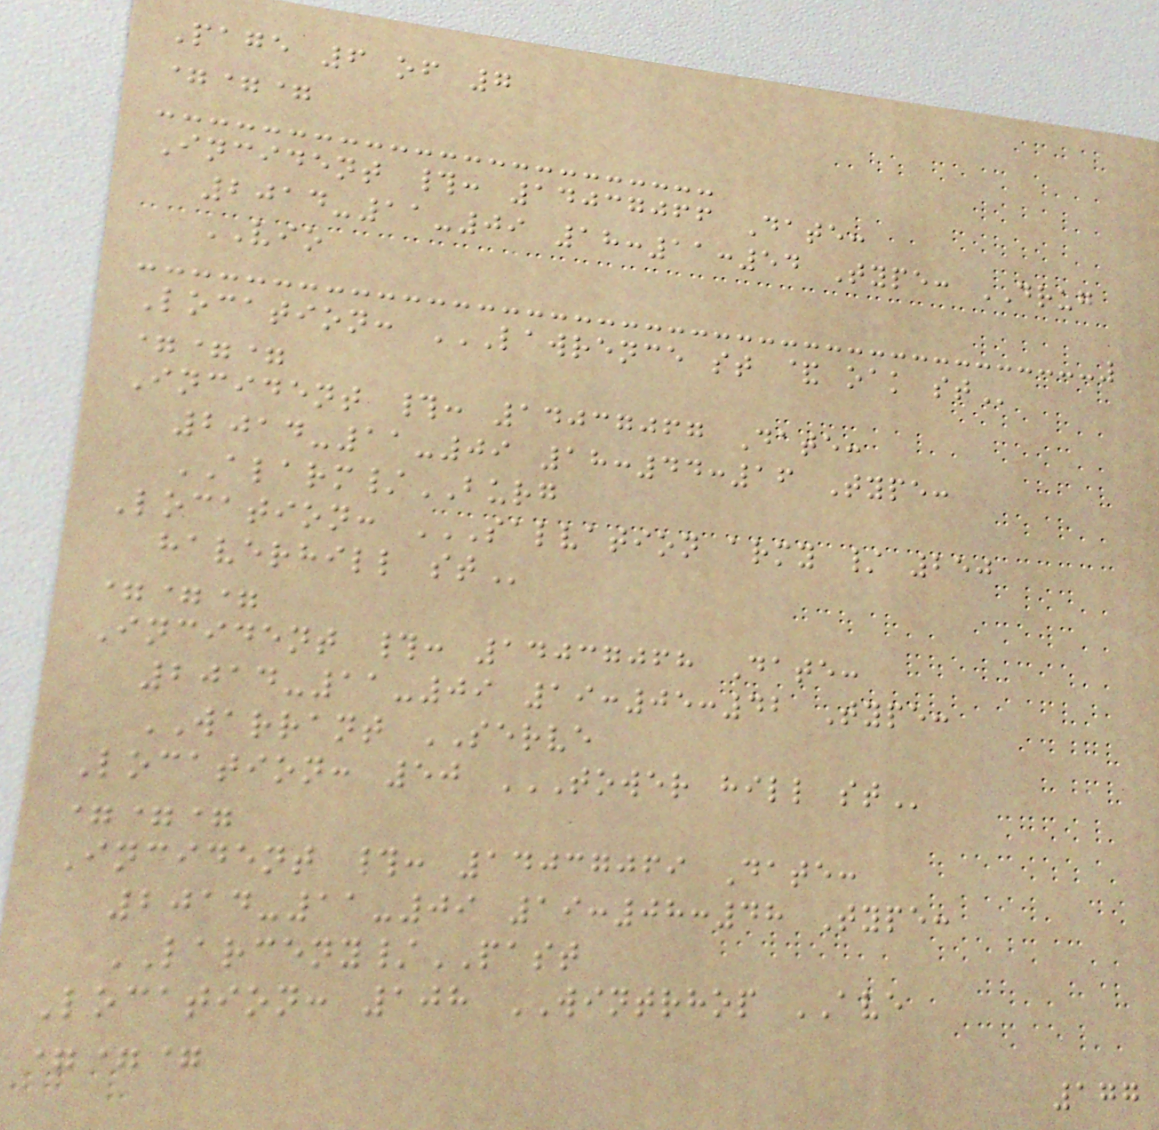Page 6 of 7
===
Incident #: 14037066 Date:
2014-11-09 18:11:54 Type: DRUG
VIO
Location: LAWRENCE ST & OAK ST
===
Incident #: 14037067 Date:
2014-11-09 18:44:16 Type:
ALARM/BURG
Location: SALVATION ARMY / 250
HAVERHILL ST
===
Incident #: 14037068 Date:
2014-11-09 19:05:42 Type:
WARRANT SERVE
Location: 50 TOWER HILL ST
===
Incident #: 14037069 Date:
2014-11-09 19:08:48 Type:
LARCENY/PAST
Location: 108 WINTRHOP AVE
===
177
